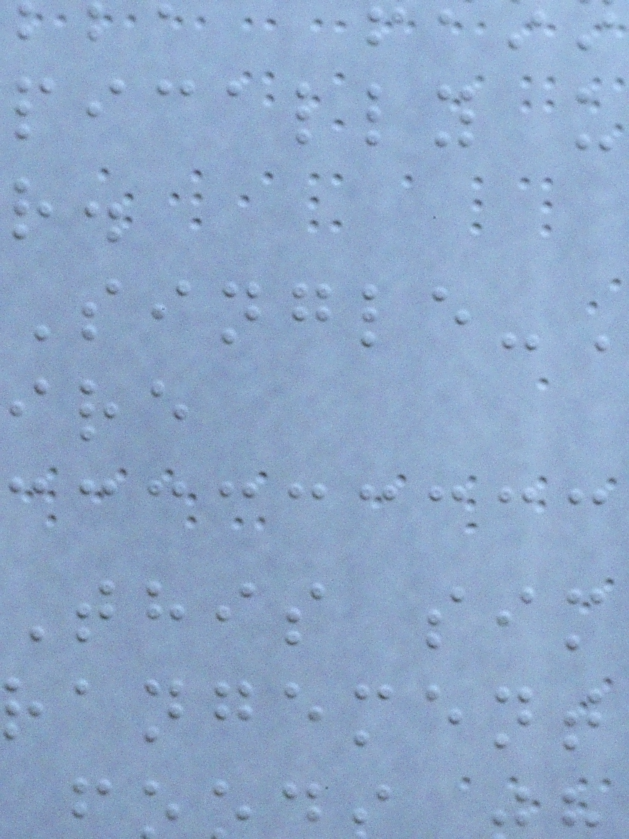pically u
Single-
This sim
rangement
